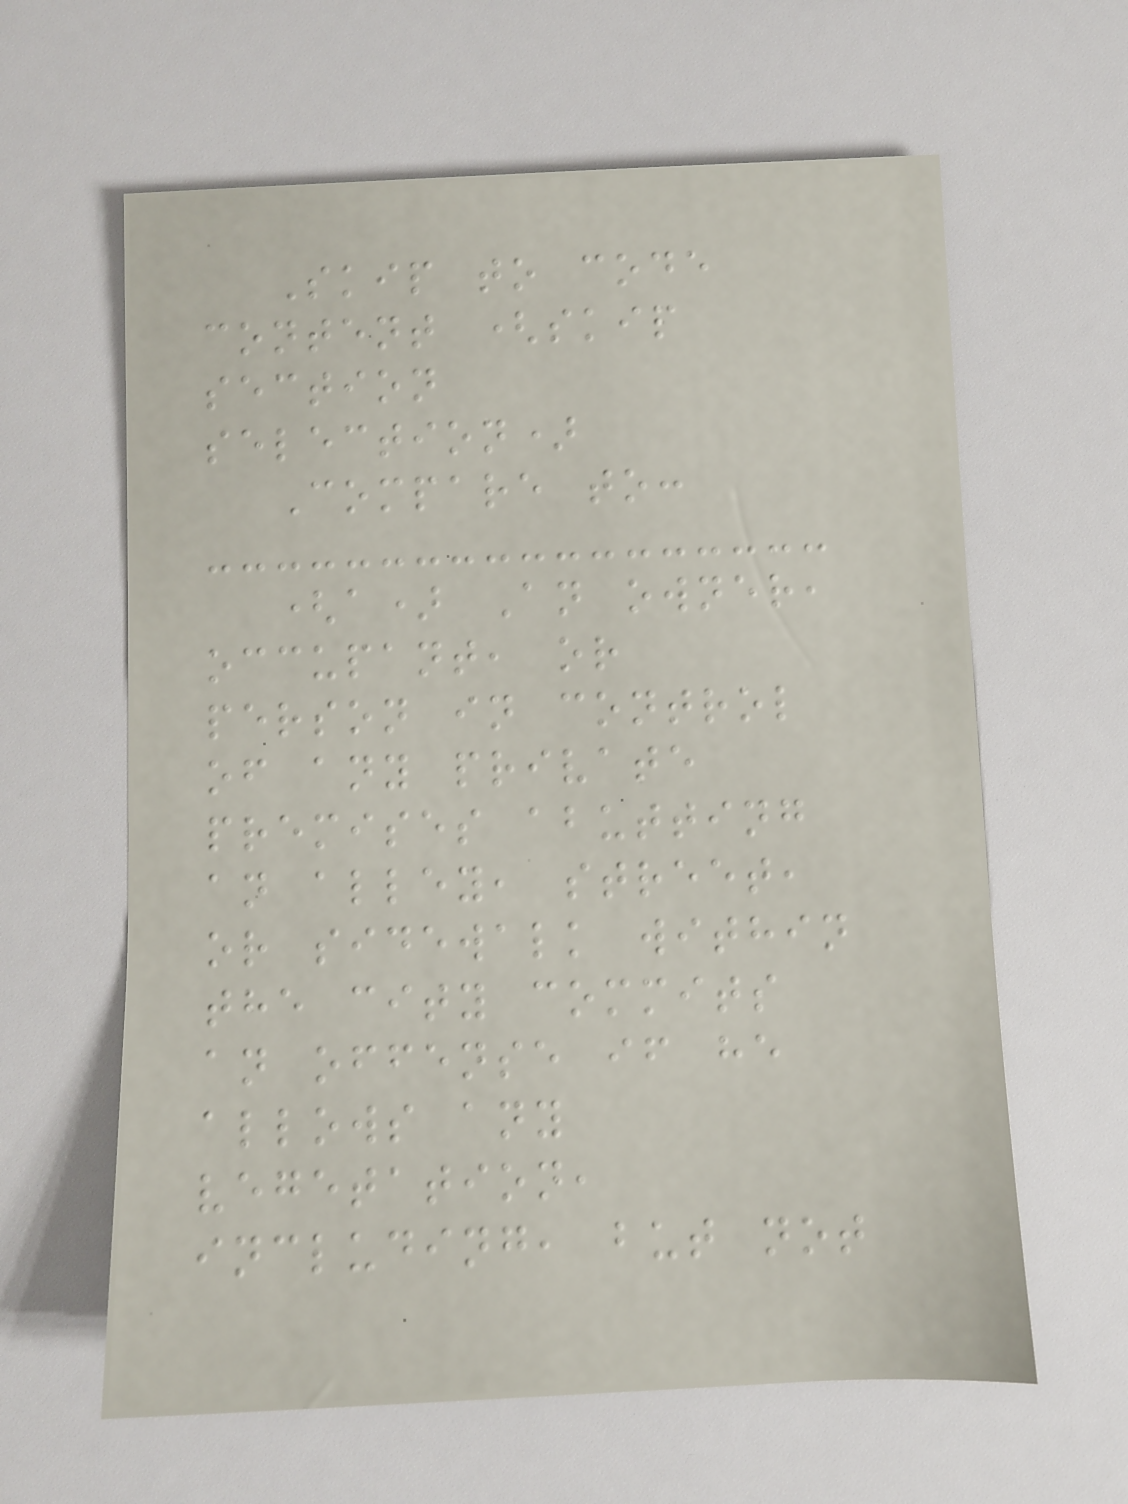Skip to code
content (skip
section
selection)
Compare to:
(a) An owner,
occupant, or
person in control
of any private
premises abutting
an alley, street,
or sidewalk within
the city commits
an offense if he
allows any
vegetation,
including, but not
